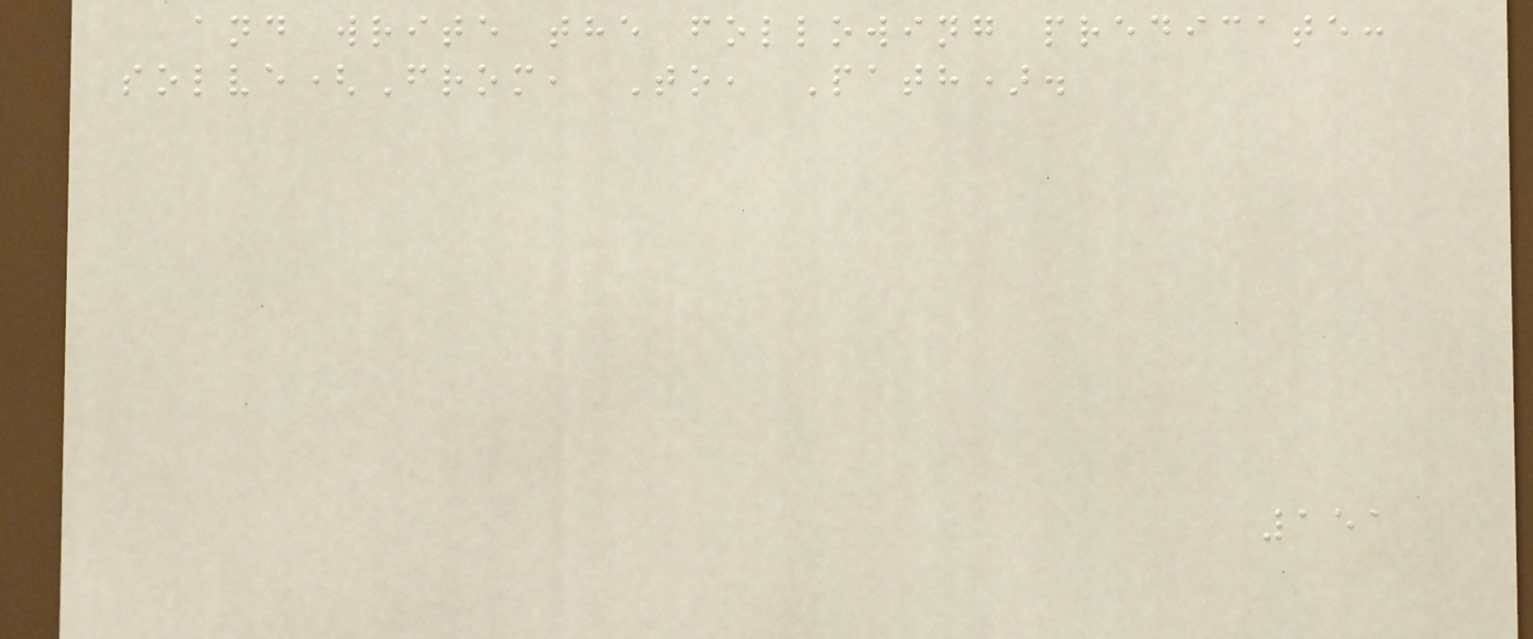and write the following predicate:
solve(From, To, Path).
151
